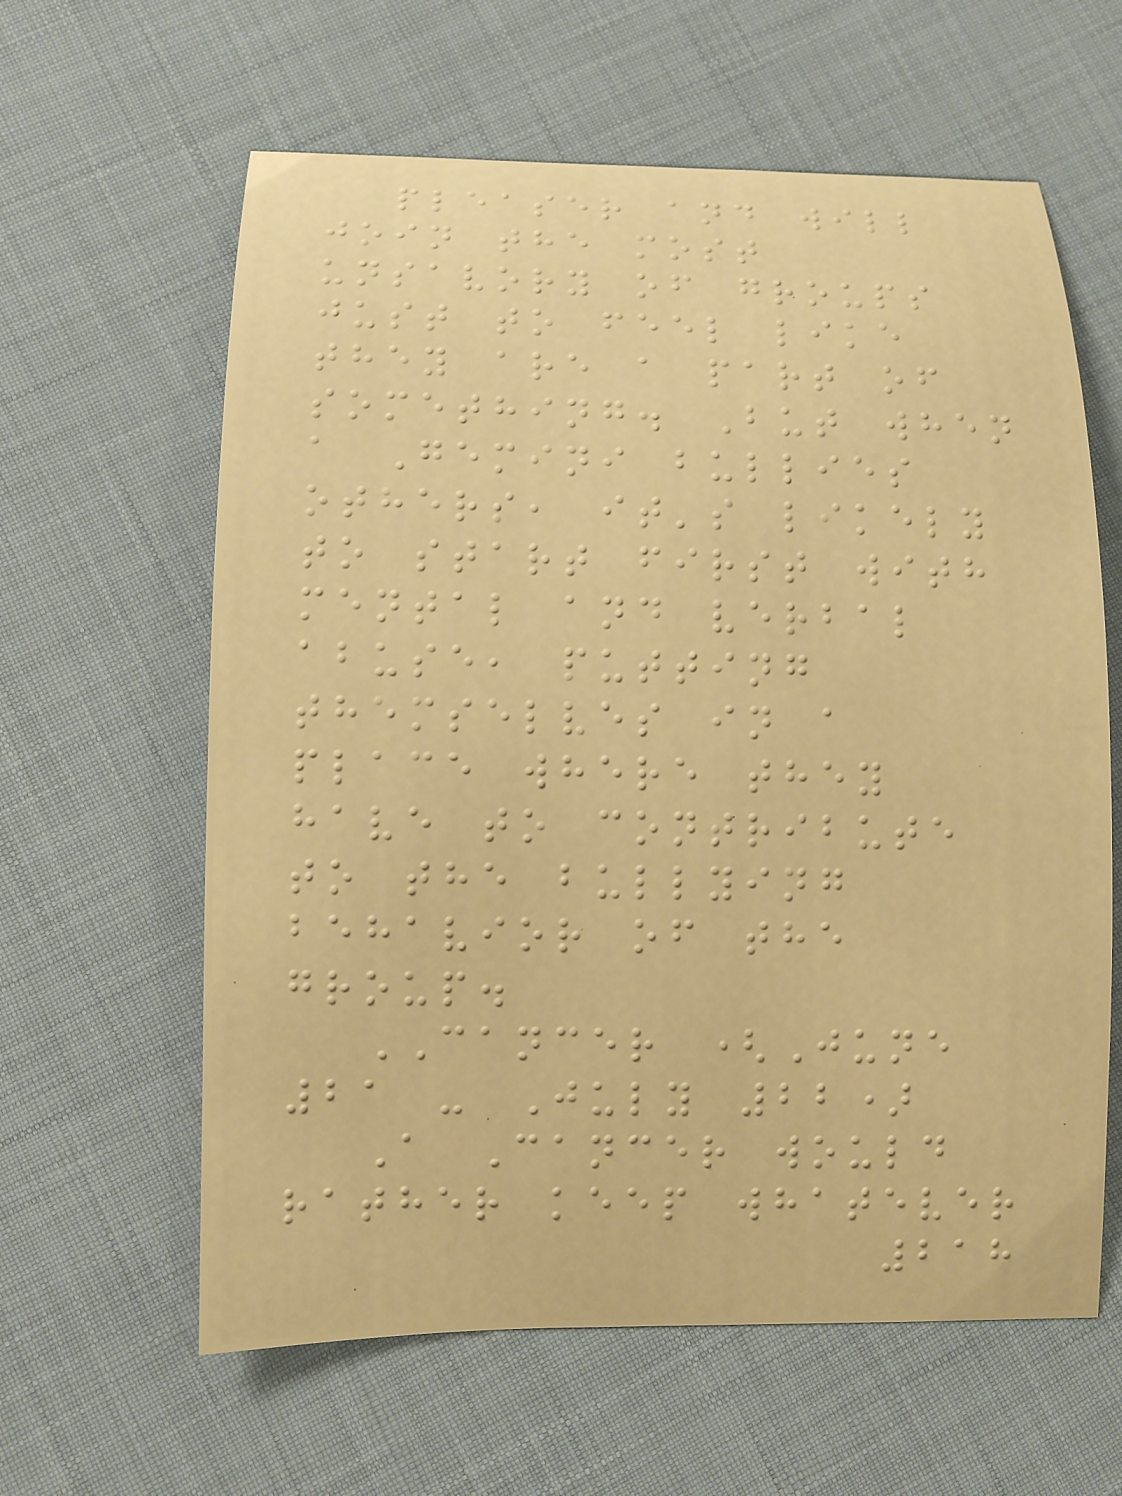pleaser and will
join the most
unsavory of groups
just to feel like
they are a part of
something. But when
a Gemini bullies
others, it's likely
to start first with
mental and verbal
abuse, putting
themselves in a
place where they
have to contribute
to the bullying
behavior of the
group.
CANCER (June
21 - July 22)
A Cancer would
rather keep whatever
218
